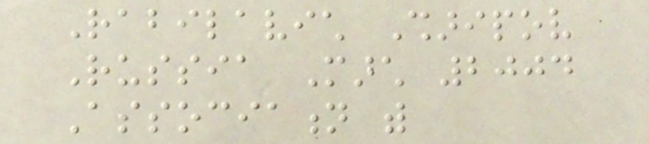Rabilavich Sharipov
Russia March 2004
Association with
